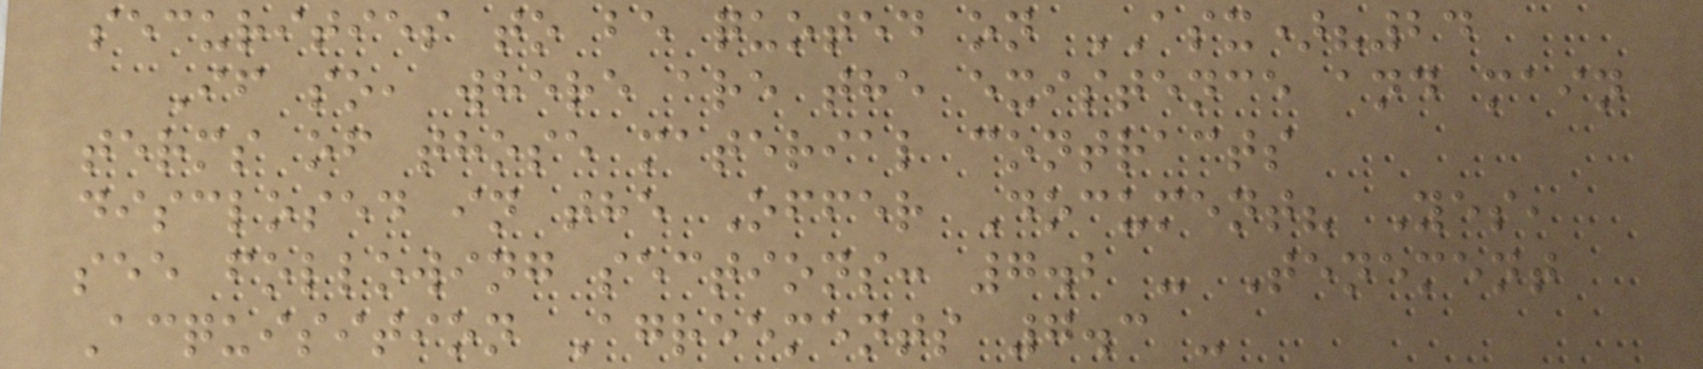securities to be quoted on ASX)?24
If so, where are the existence and main
terms of those material contracts
disclosed in the Offer Document? Yes,
see following sections: 7.2 - Tenement
Acquisition Agreements 7.3 -
